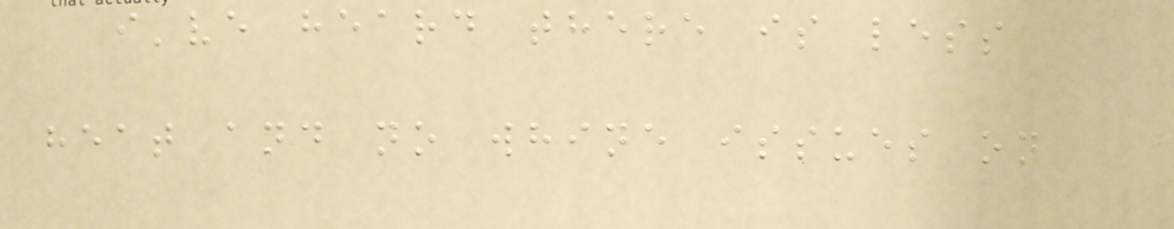i've heard there is less
heat and no whine issues on
